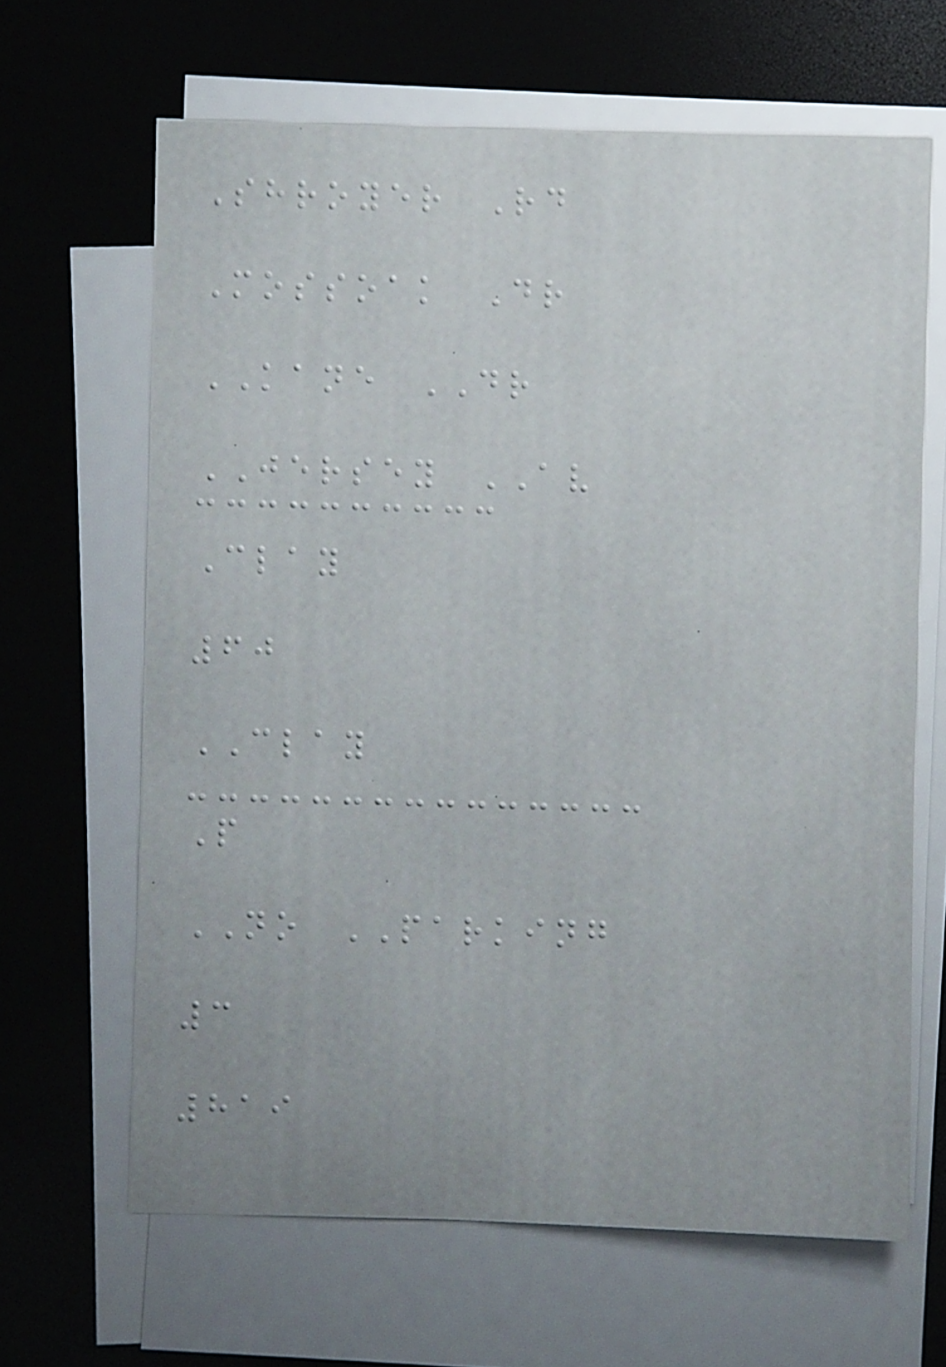Shroyer Rd
Mossoak Dr
KANE DR
JERSEY AV
Clay
60
CLAY
P
NO PARKING
3
819
